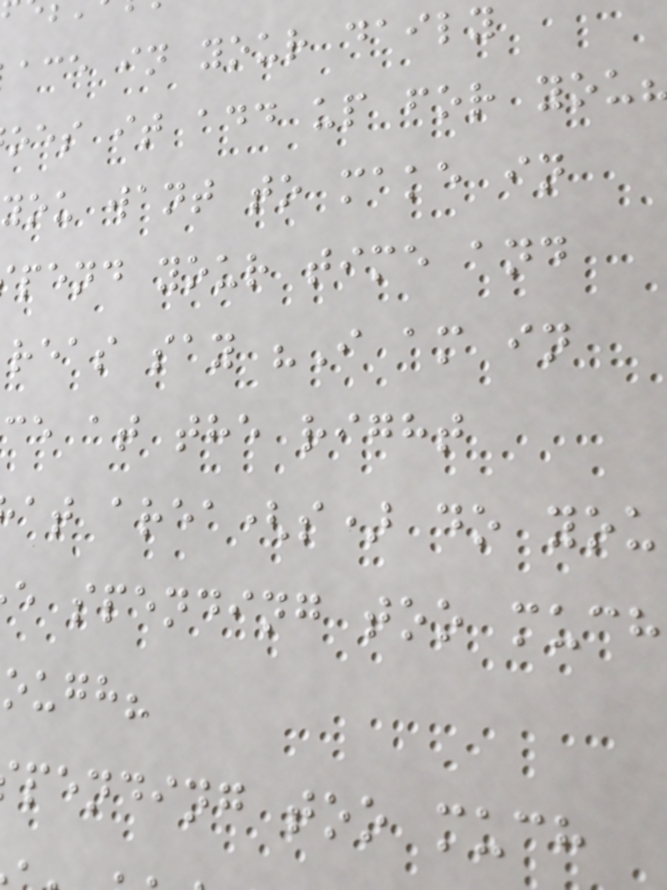ace in your daily
oes it add up for you
you want to make in
pend your time and
reas say "I am in
ce at the right
at area(s) do you
e spending too much
ough?
pending too much
